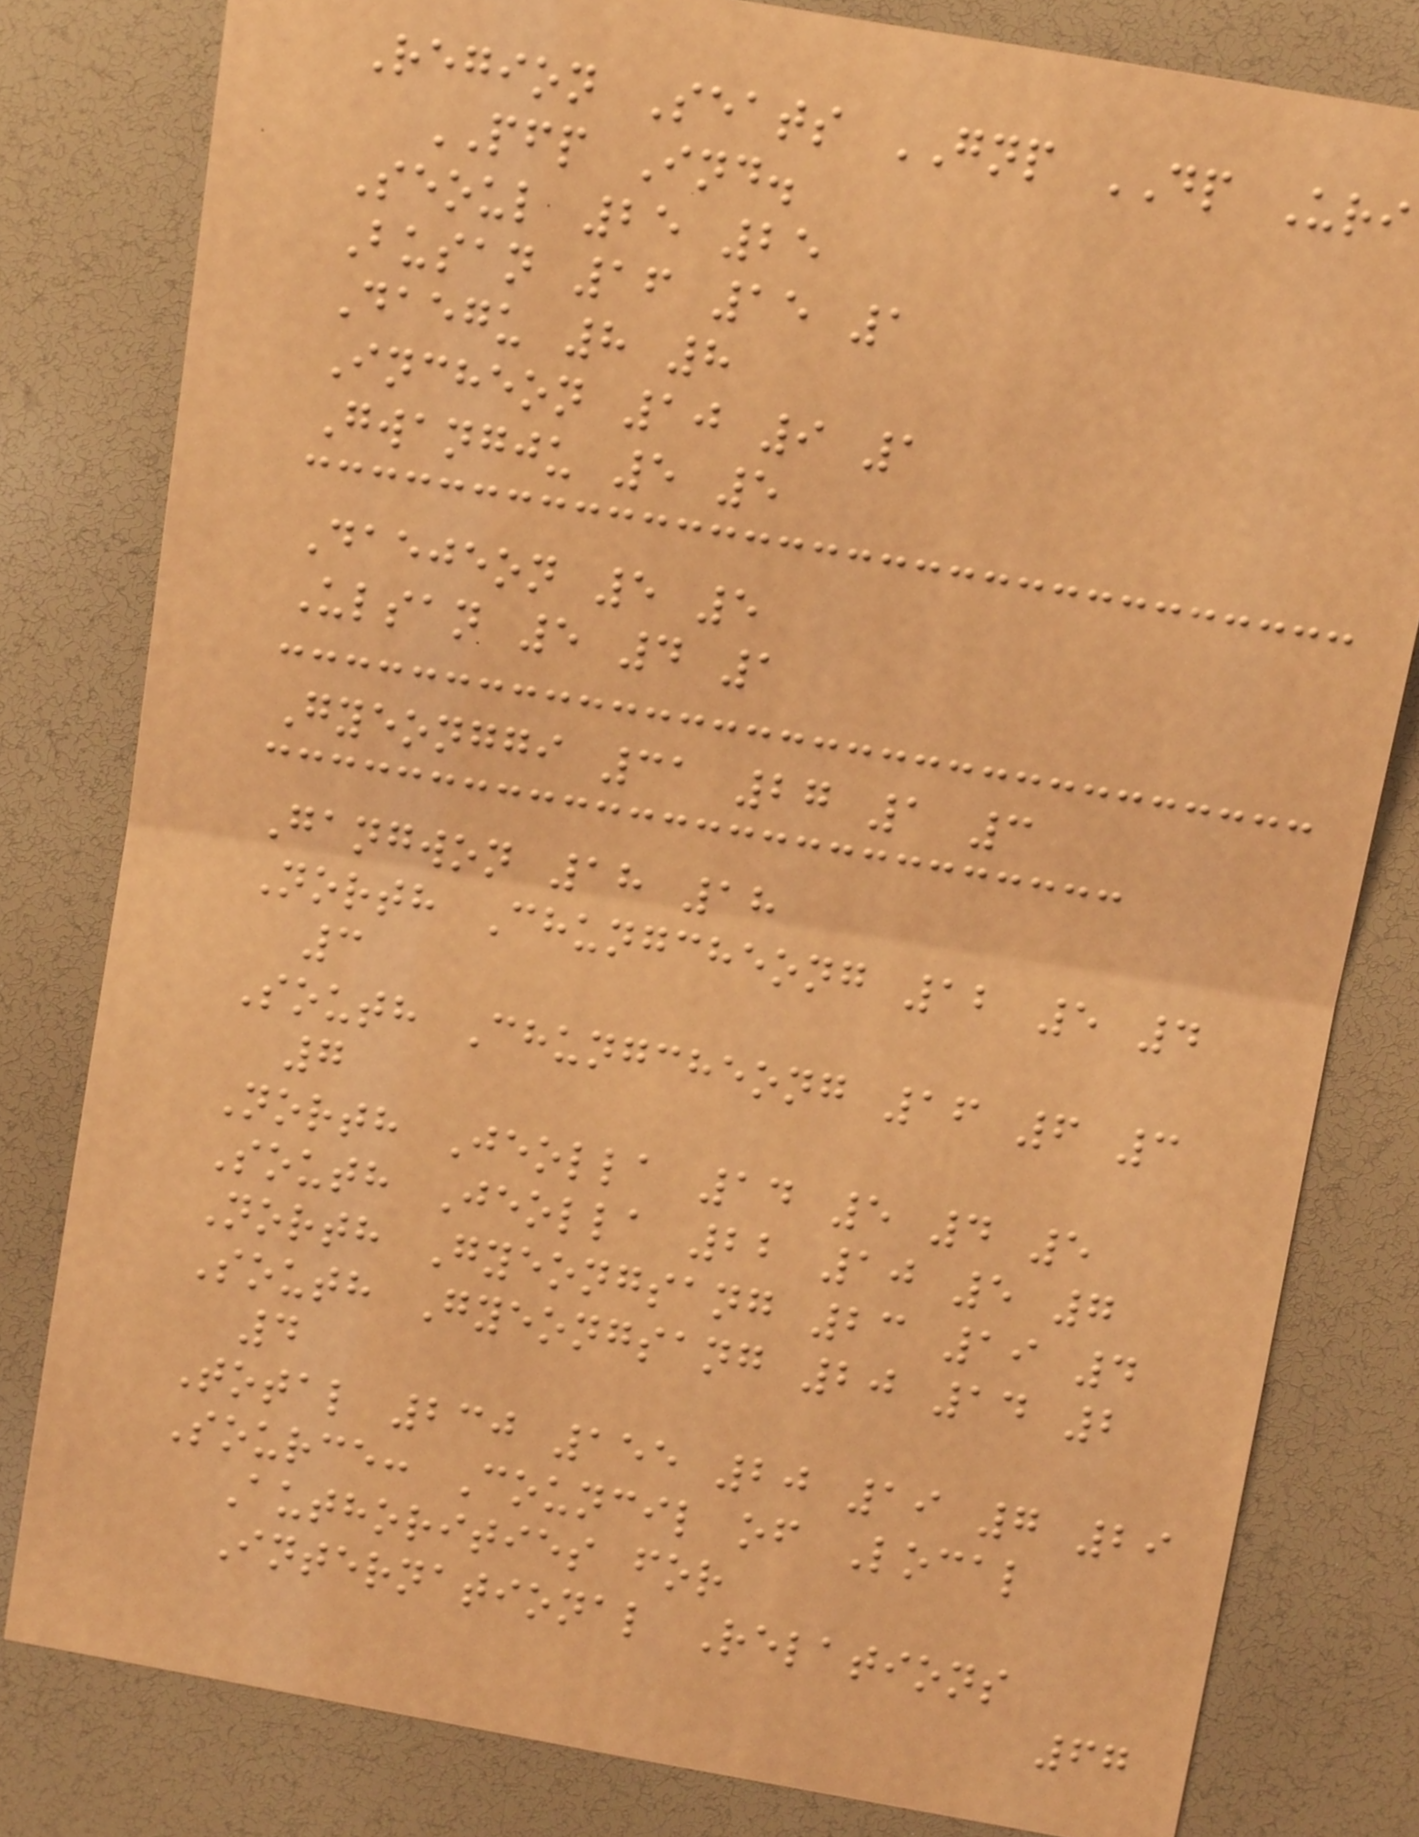Region Seats GNP DP Uri
PFP Ind.
Seoul 25 25
Busan 16 15 1
Daegu 8 8
Incheon 10 9 1
Gwangju 5 5
Daejeon 5 5
Ulsan 5 4 1
Gyeonggi 31 27 1 3
Gangwon 18 18
North Chungcheong 12 5 4
3
South Chungcheong 16 6 3
7
North Jeolla 14 5 4 5
South Jeolla 22 10 5 7
North Gyeongsang 23 19 4
South Gyeongsang 20 14 2
4
Total 230 155 20 19 7 29
Source: Council of Local
Authorities for
International Relations
67
